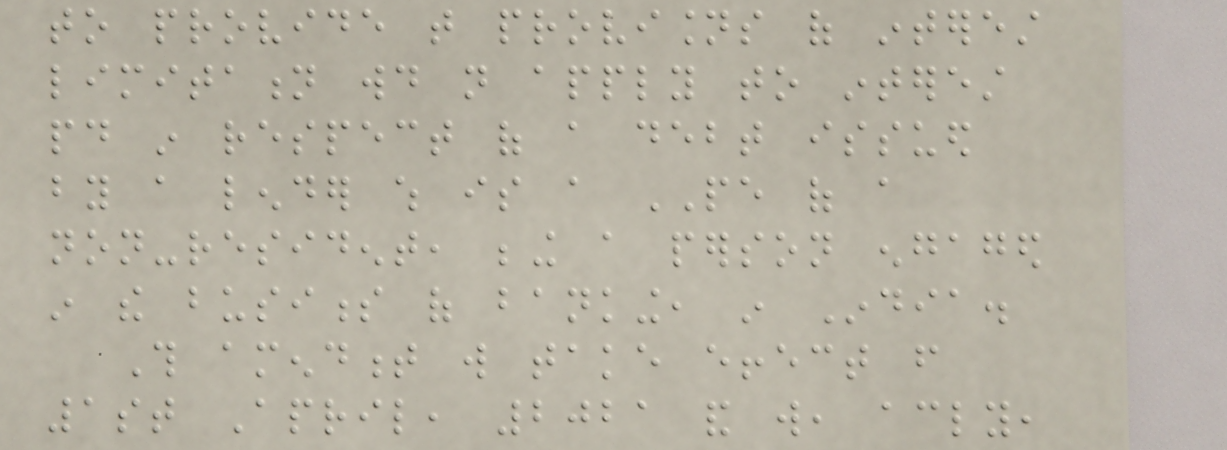to provide that provisions of interest
limitation would not apply to interest
paid in respect of a debt issued
by a lender which is a PE of a
non-resident, being a person engaged
in the business of banking, in India.
This amendment will take effect from
1st April, 2021 and will, accordingly,
